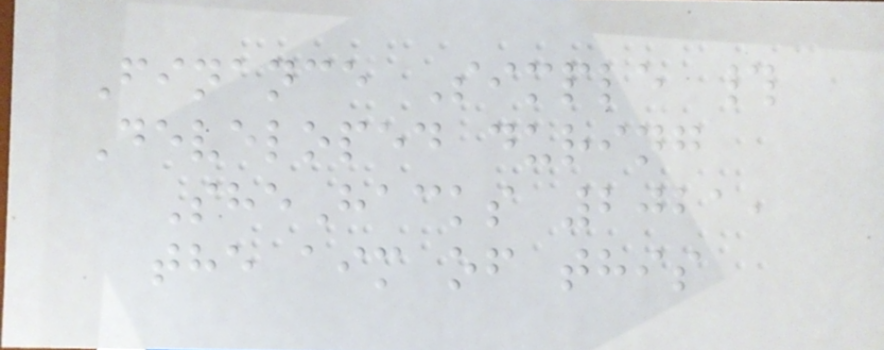Finance Simple #
Developed during
SheHacks 2021,
the aim of this
